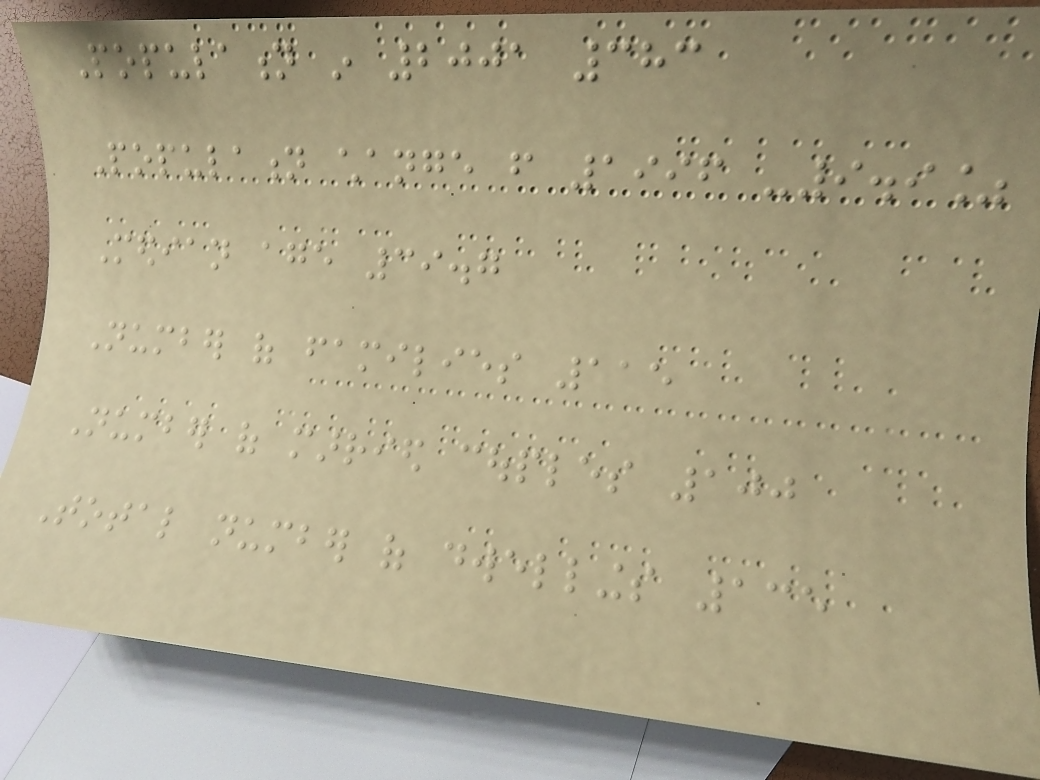Population in 2001 383
Population change from 1996 -9.9%
Median age 39.7
Number of families 115
Number of married couples 100
Total number of dwellings 135
